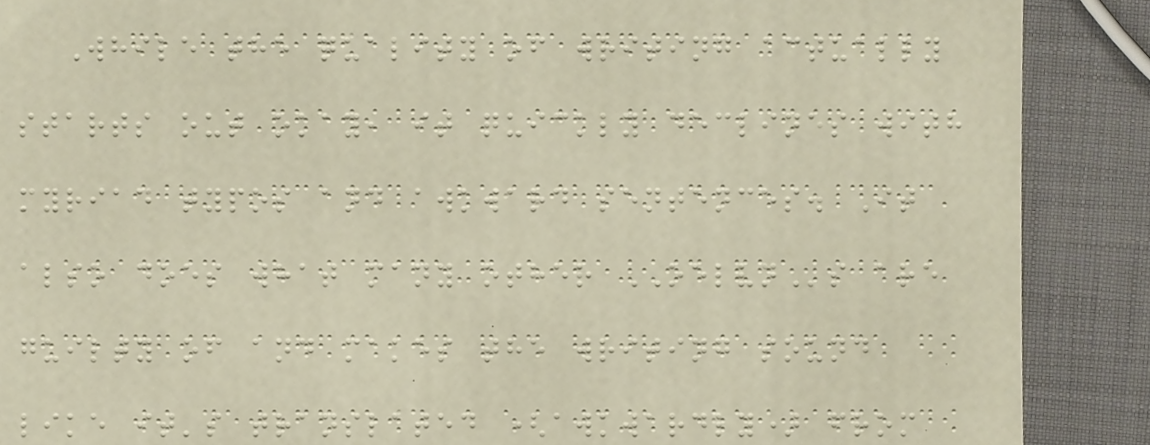While the quality of writing actually
starts out okay, it quickly declines with
myriad typos and awkward sentences. It
also does what many other OELVNs are
guilty of and makes the writing sound
like it's translated (awkwardly) from
